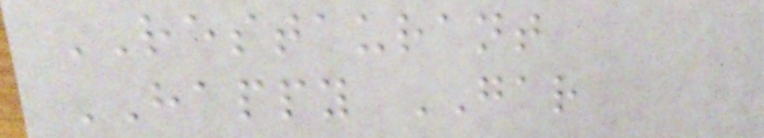RESTAURANT
HAPPY GAR
